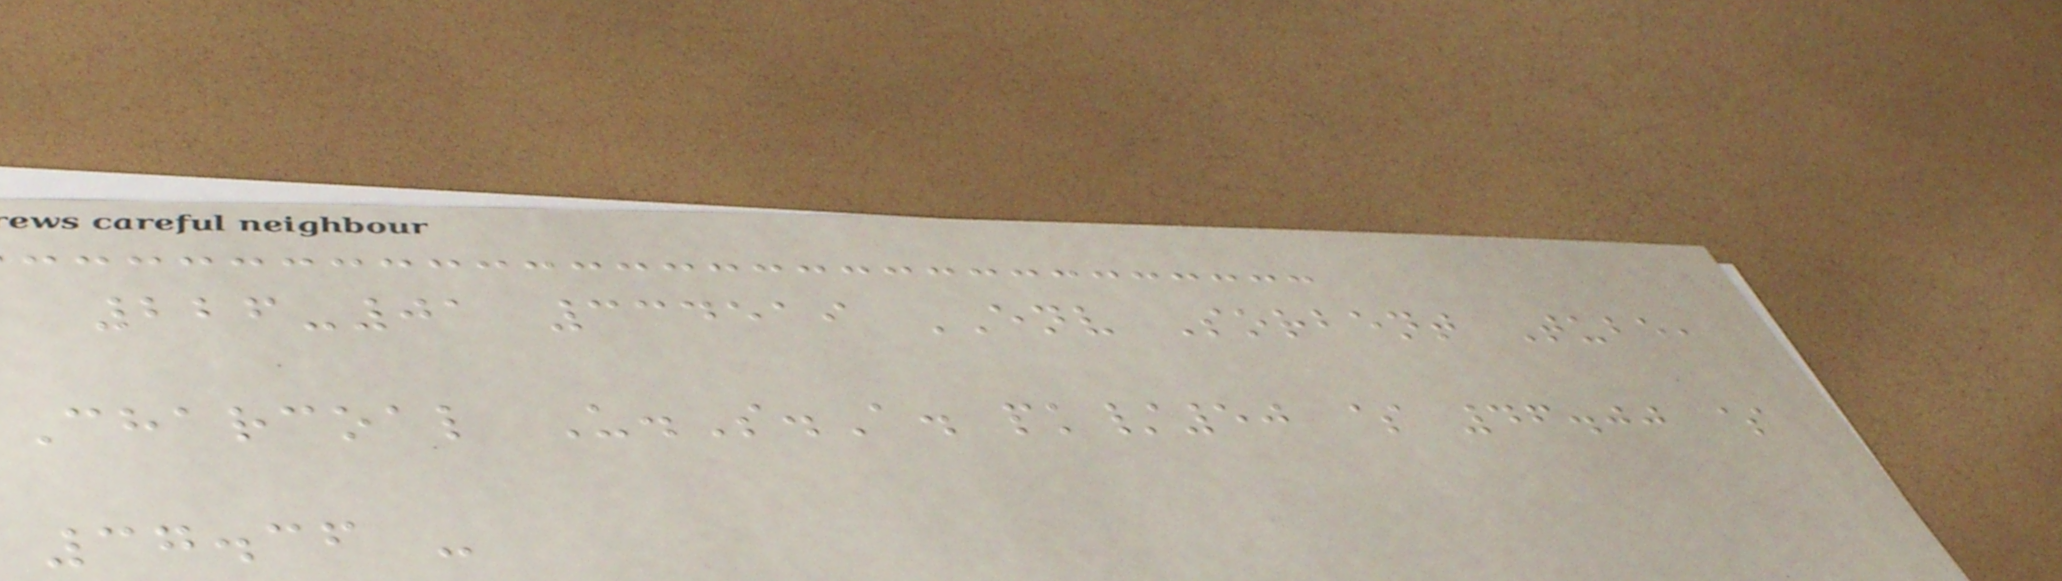226-01 334519 ENV Sorbent Tube,
Charcoal U.S.A. pk/50 $ 46.00 $
37.36 -
